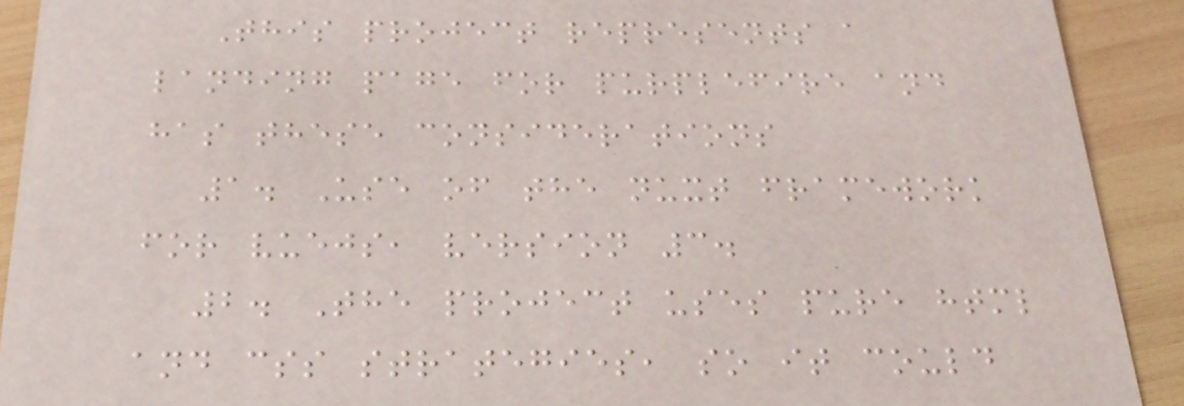This project represents a
landing page for purplefire and
has these considerations
1. Use of the nuxt framework
for vuejs, version 3.
2. The project uses pure html
and css strategies, so it could
